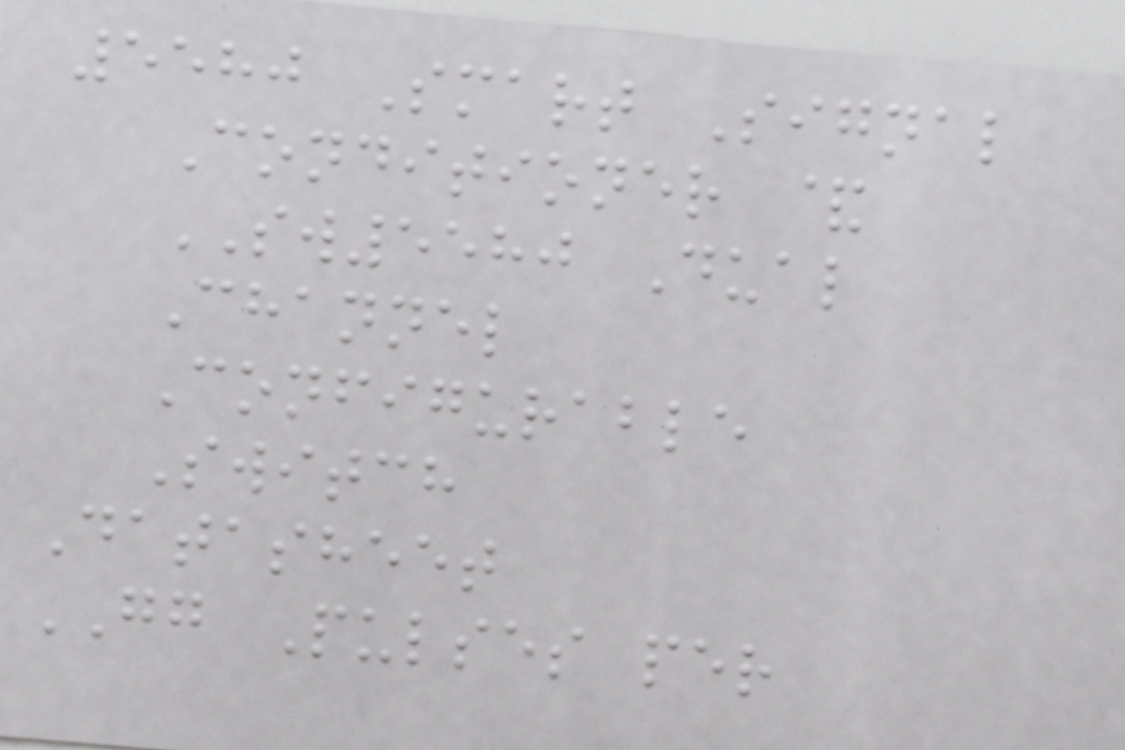5580 Smart Signal
Conditioner &
SW5580 Dual
Channel
Configurable
Switch
Datasheet
GG Pulses per
